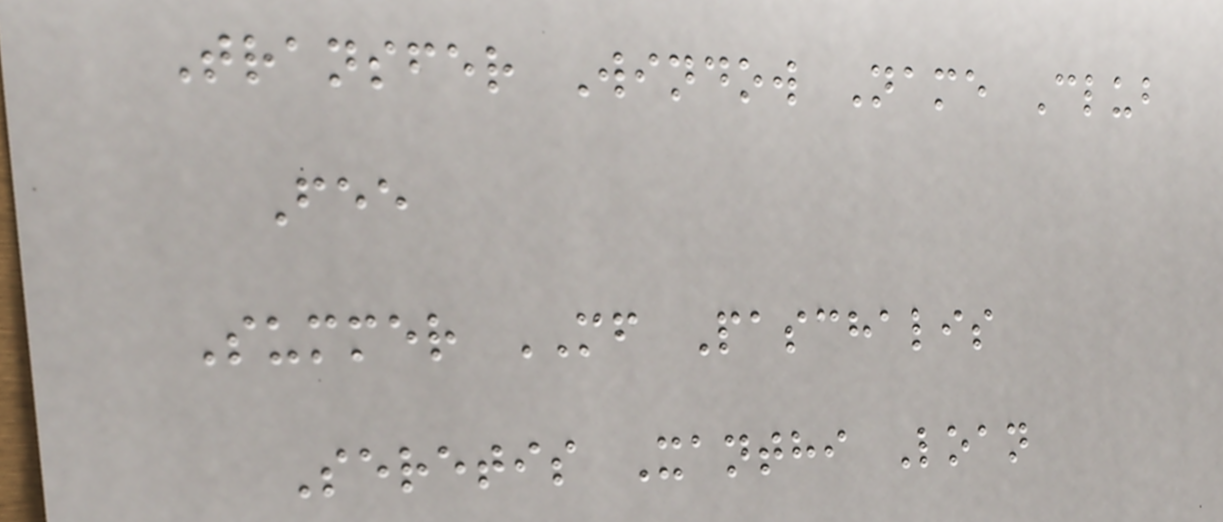Transfer Window Name Club
Fee
Summer MF Paschalis
Seretis Xanthi Loan
